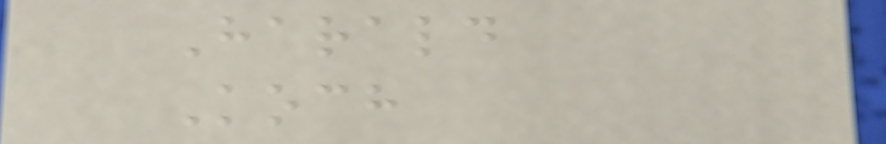Harald
Koch
